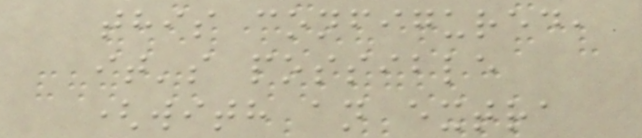this configured,
it's possible
(with an extra
